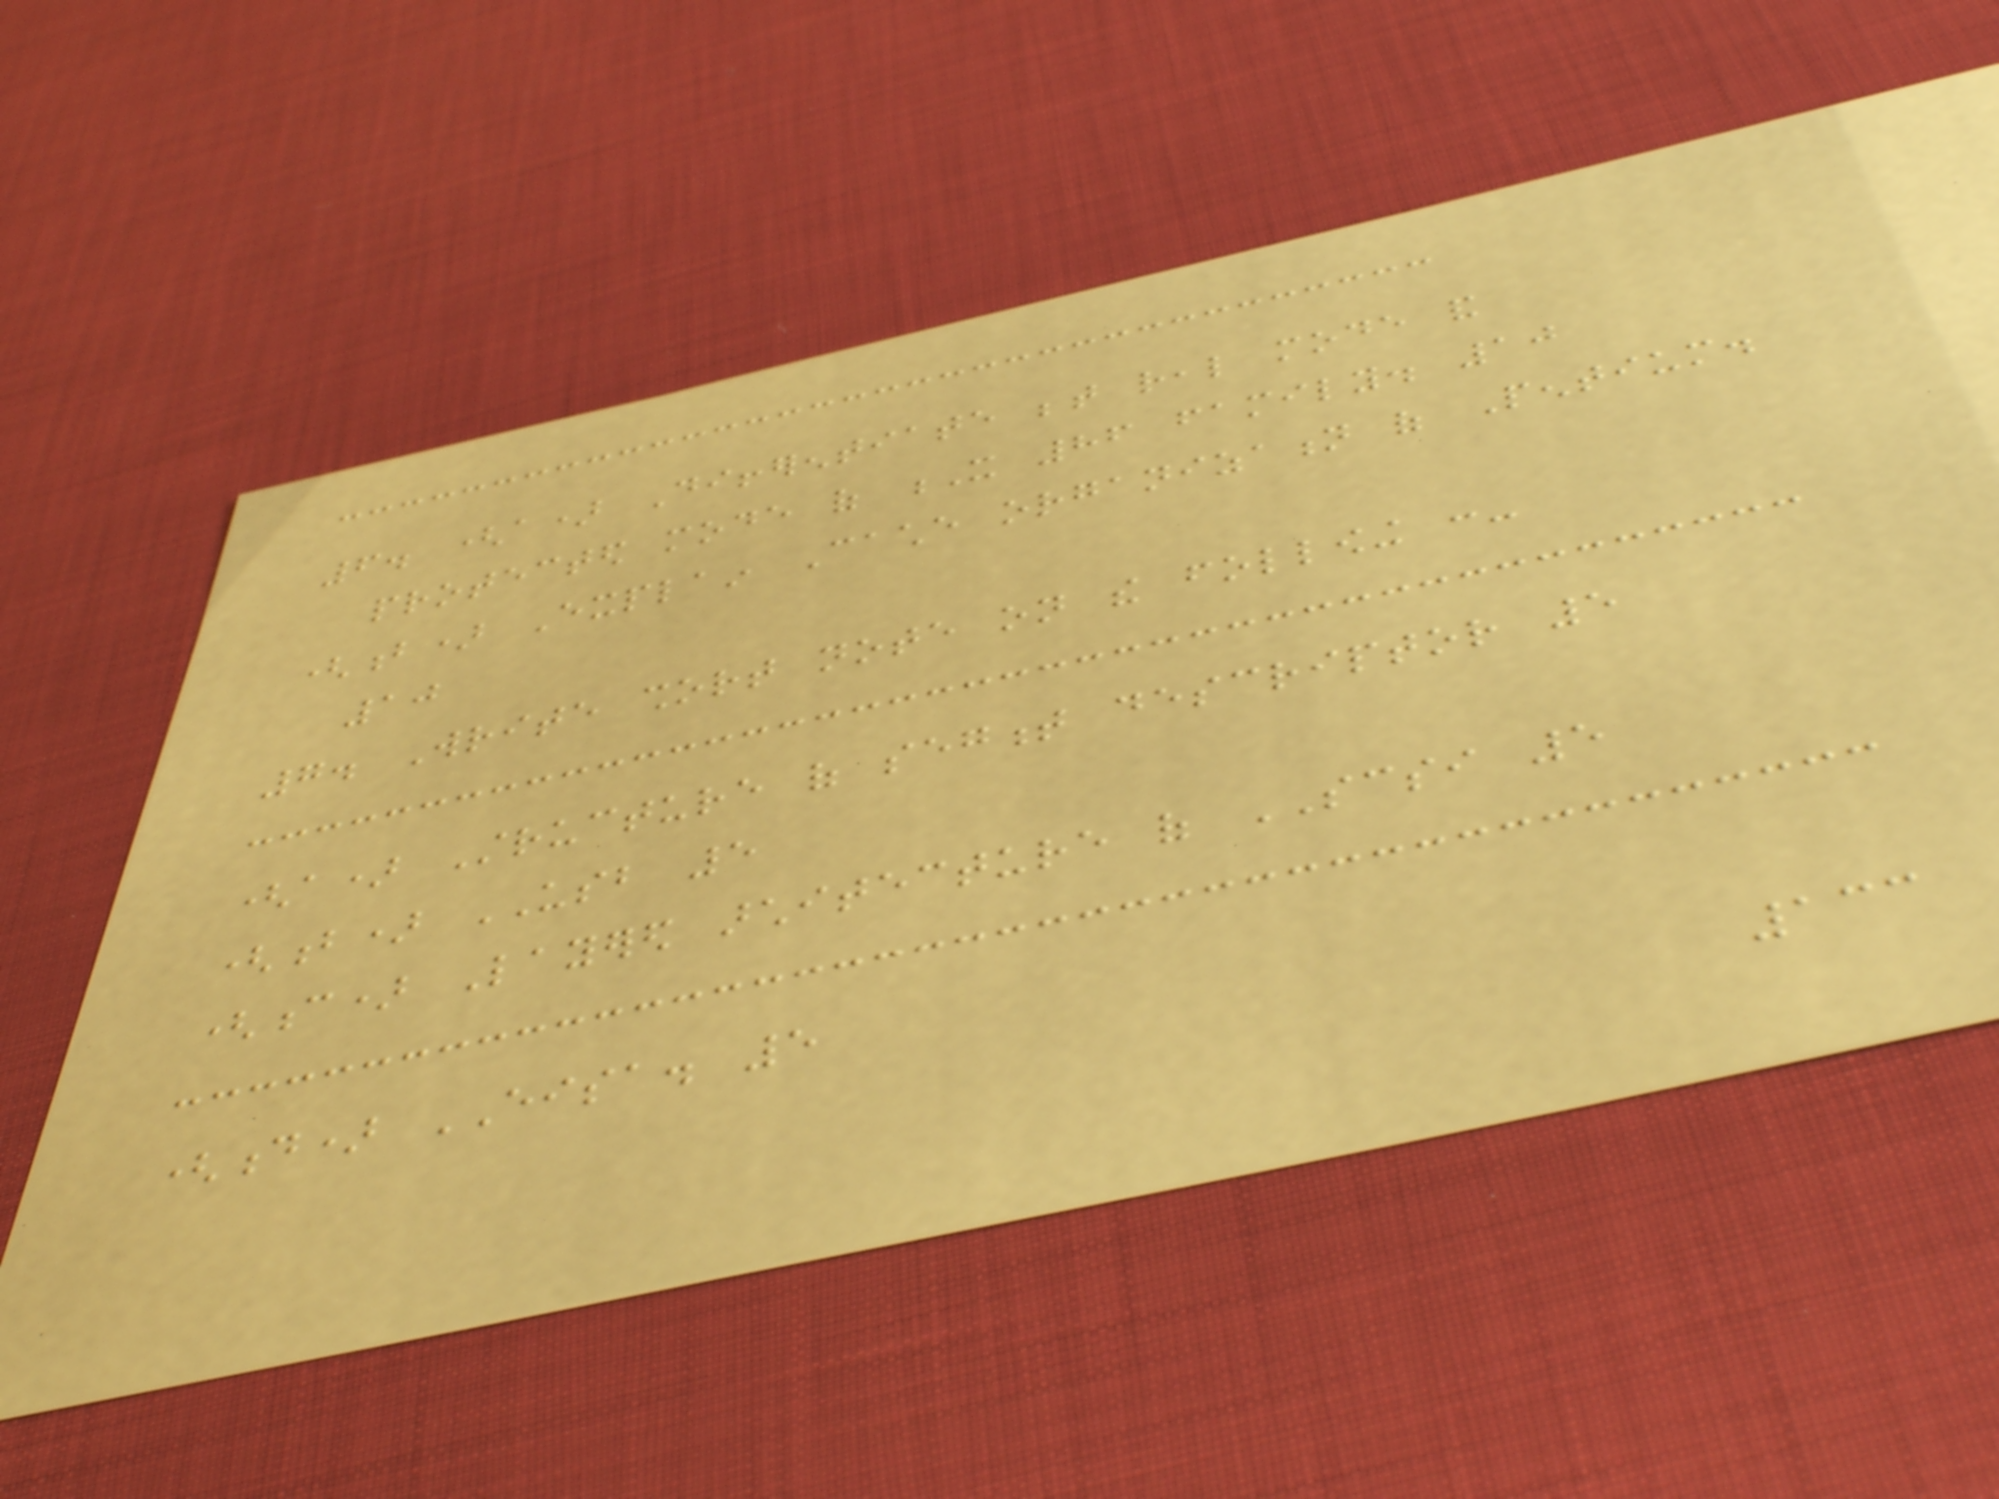6. (a) Differentiate between real mode and
protected mode of X 86 family. 10
(b) Explain Cache organization of Pentium.
10
7. Write short note on the following :-
(a) Structure of segment descriptor 5
(b) USB 5
(c) Layered architecture of SCSI 5
(d) EISA. 5
133
